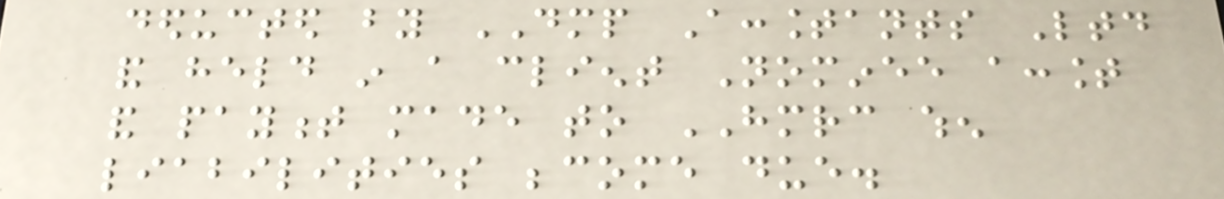deducted by DMP Accountants Ltd
and held in a client Nominee account
and payment made to HMRC when
liabilities become due.
